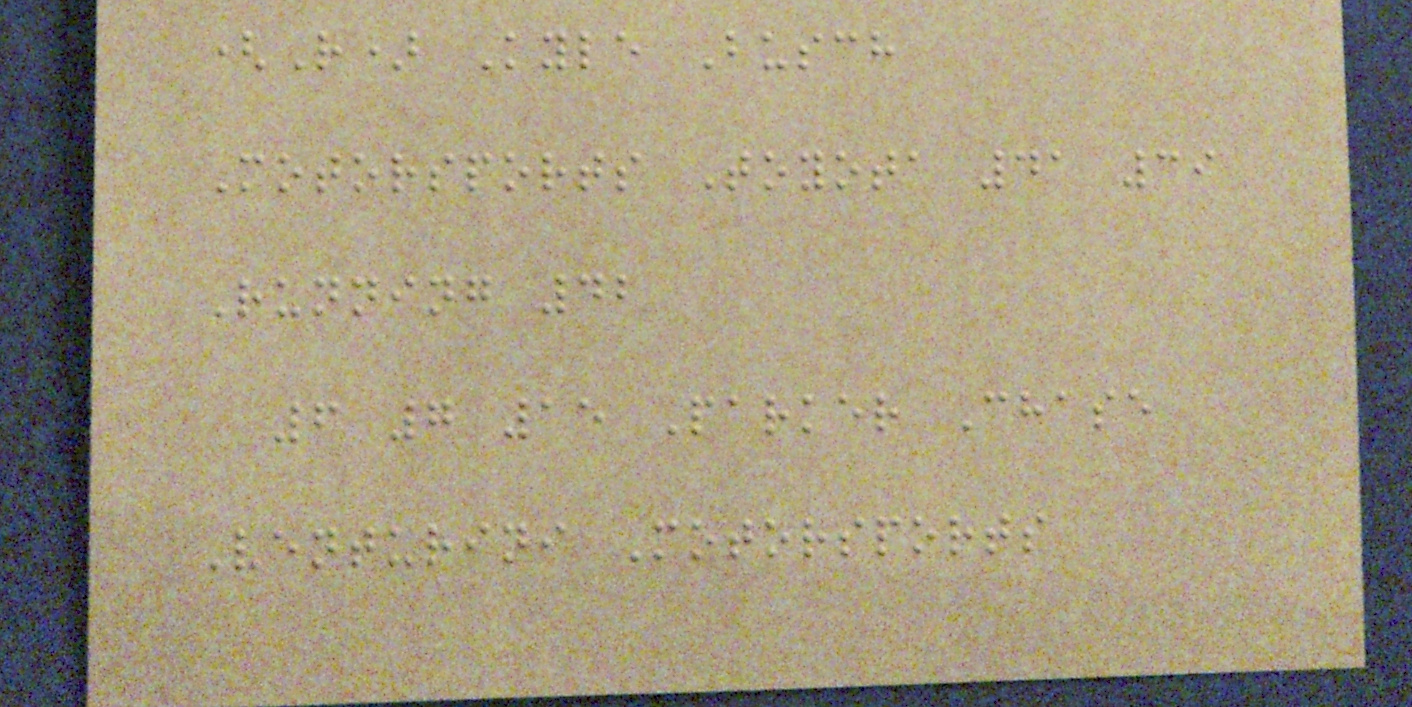(R) Kyle Busch
Motorsports Toyota 41 39
Running 42
6 7 15 Parker Chase
Venturini Motorsports
